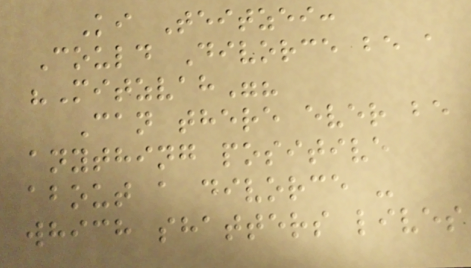Ki Teitzei:
Could Divorce be a
"Mitzvah"?
Can there ever be
anything positive
about a divorce -
which shatters lives
